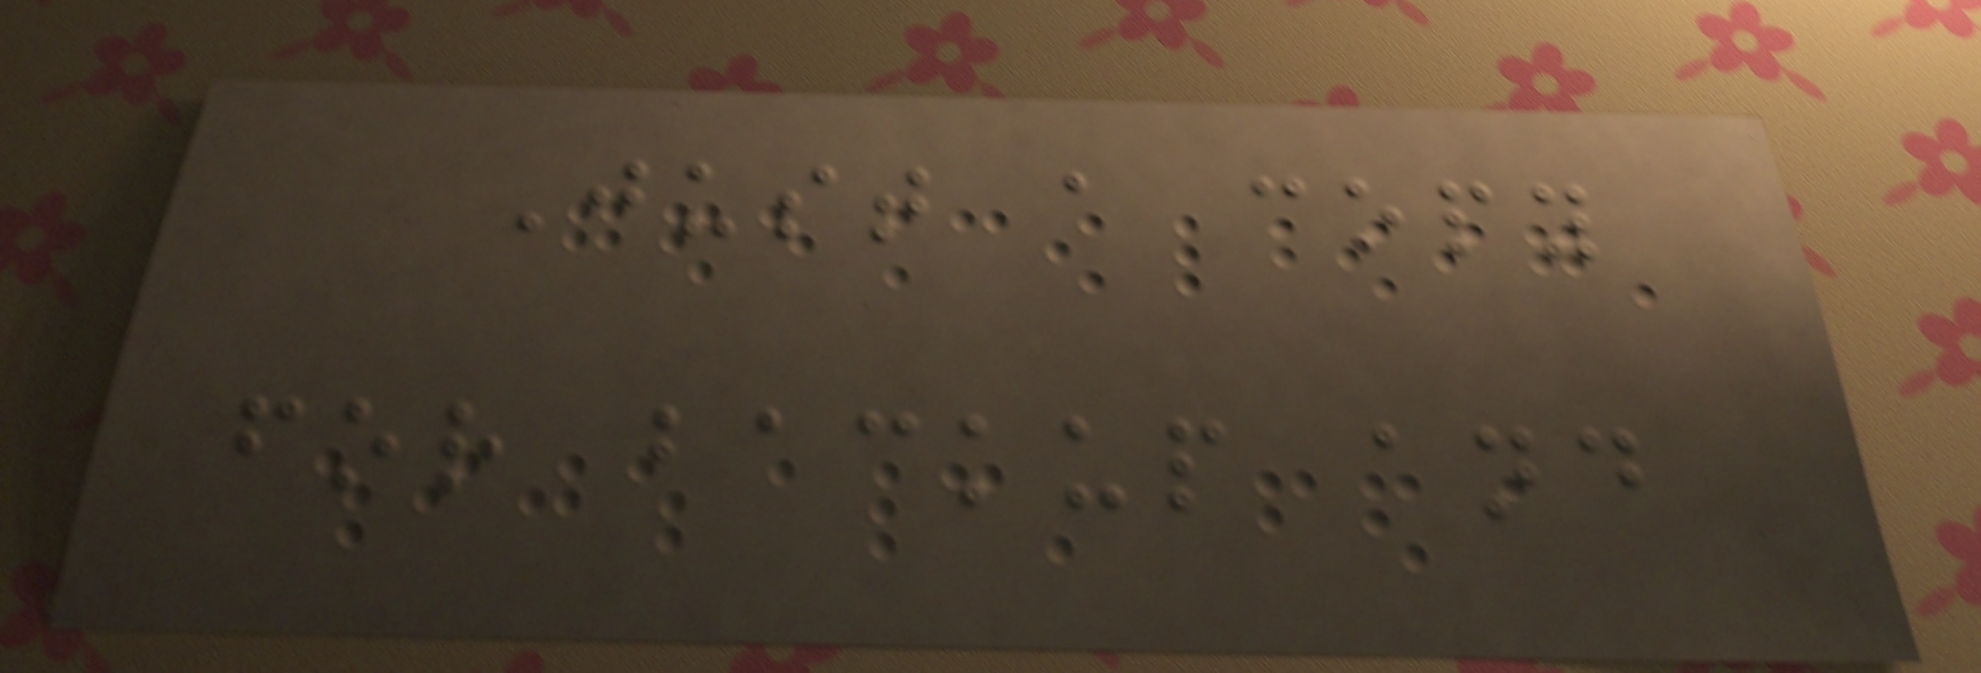Just a copy
for backup and
